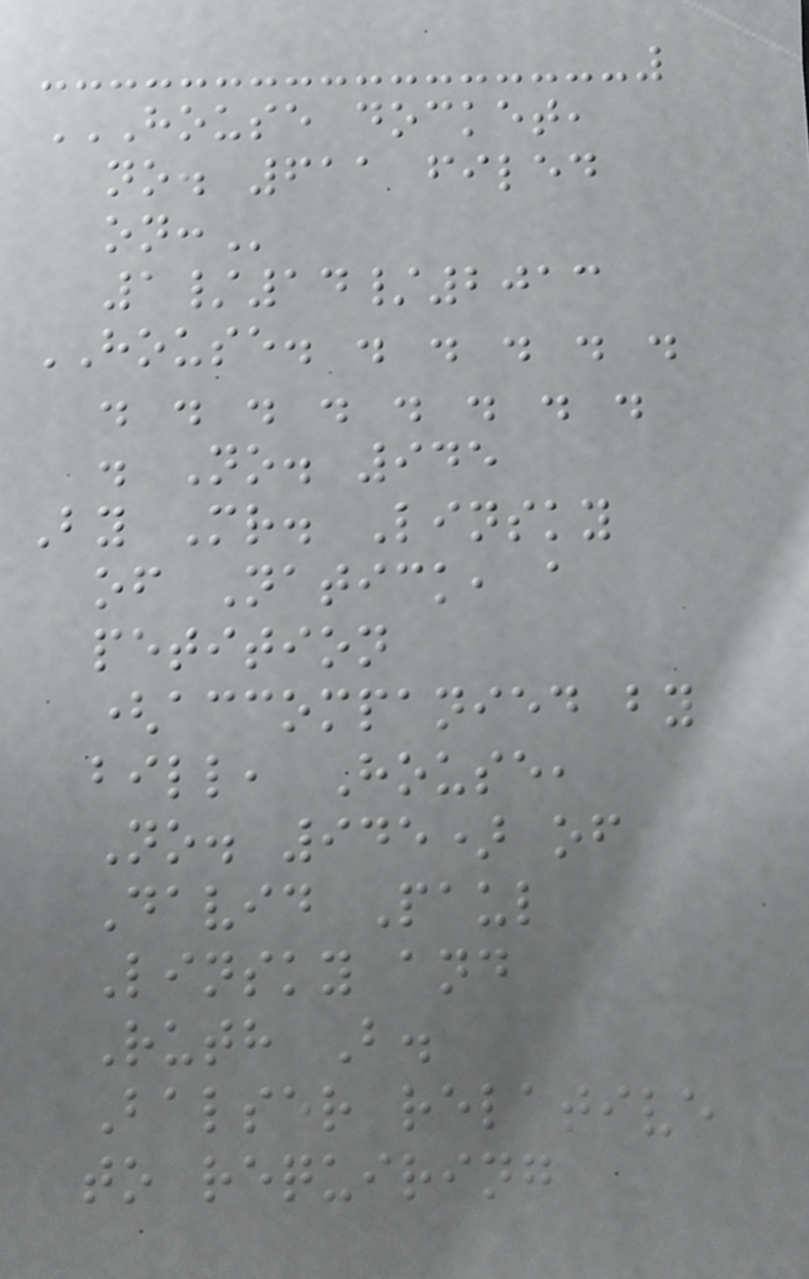HOUSE DOCKET,
NO. 611 FILED
ON:
1/14/2013
HOUSE. . . . . .
. . . . . . . .
. No. 945
By Mr. Linsky
of Natick, a
petition
(accompanied by
bill, House,
No. 945) of
David Paul
Linsky and
Ruth B.
Balser relative
to requiring
